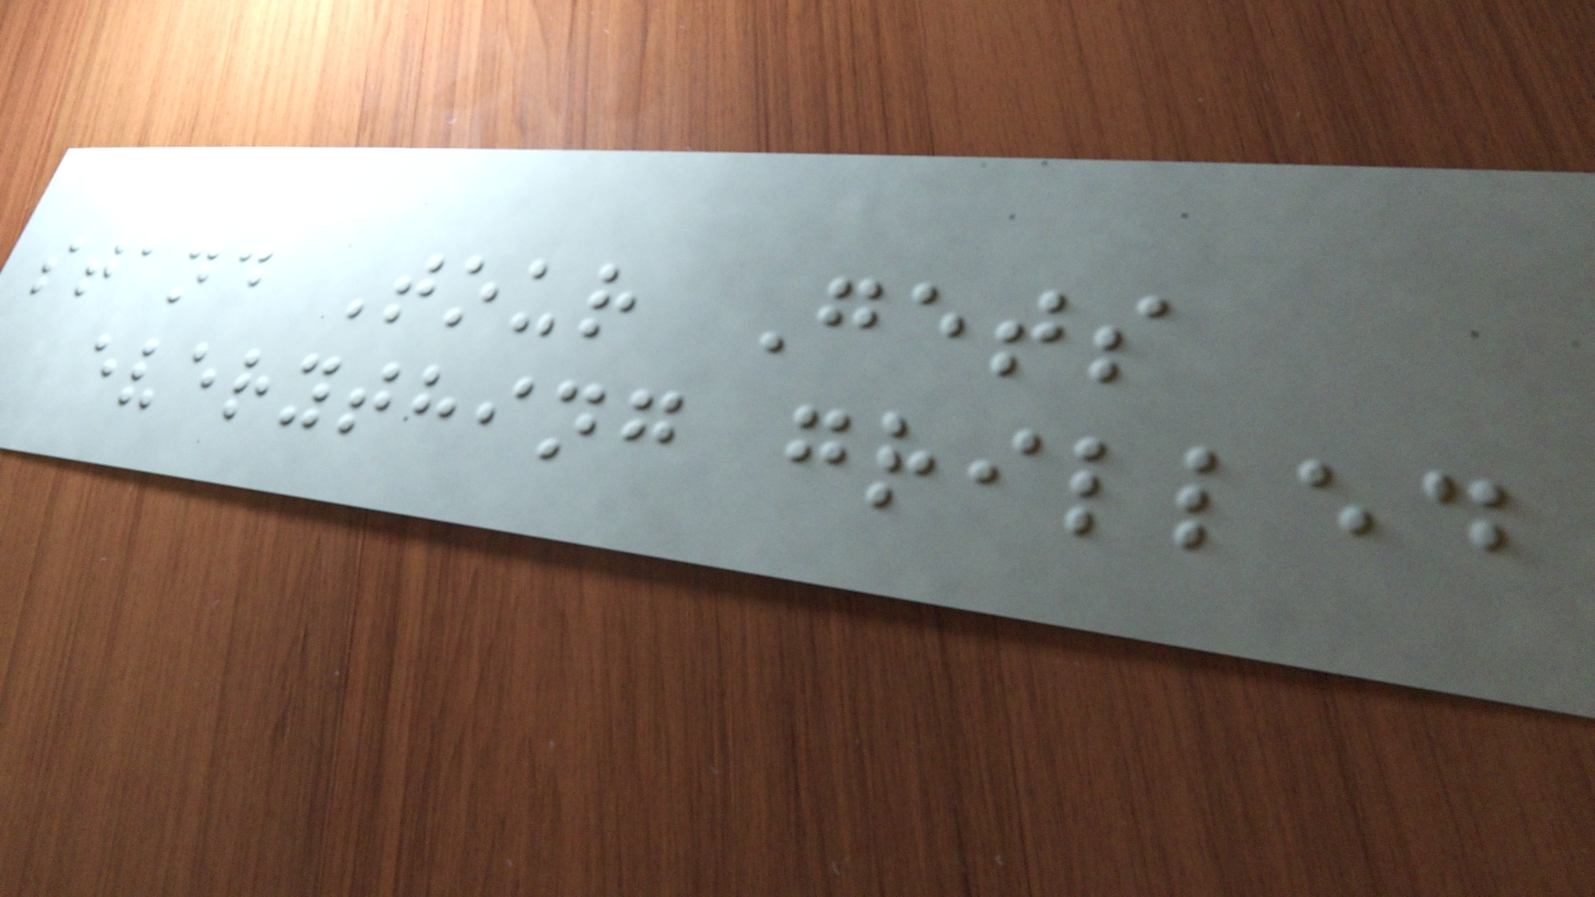stand Tour Gets
everything grilled
